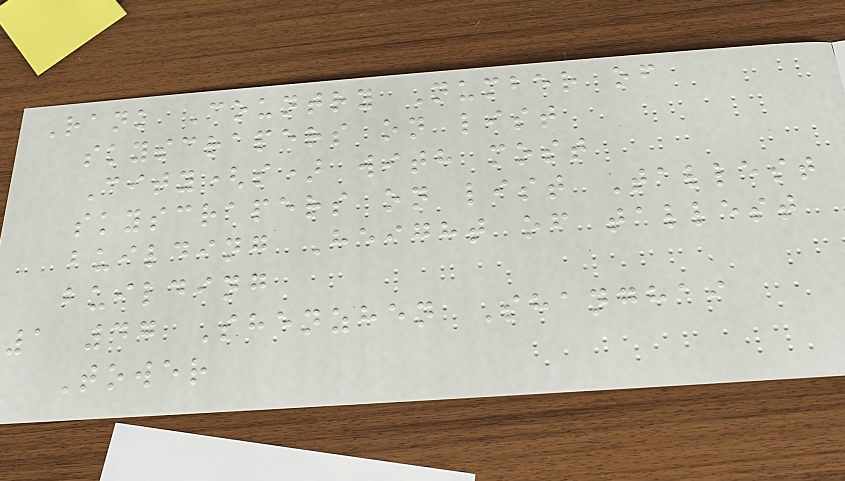Rank Country Number of
skyscrapers on list
City(s) with most
skyscrapers on list Tallest
building Height of tallest
building
1 47 Shenzhen Shanghai
Tower
